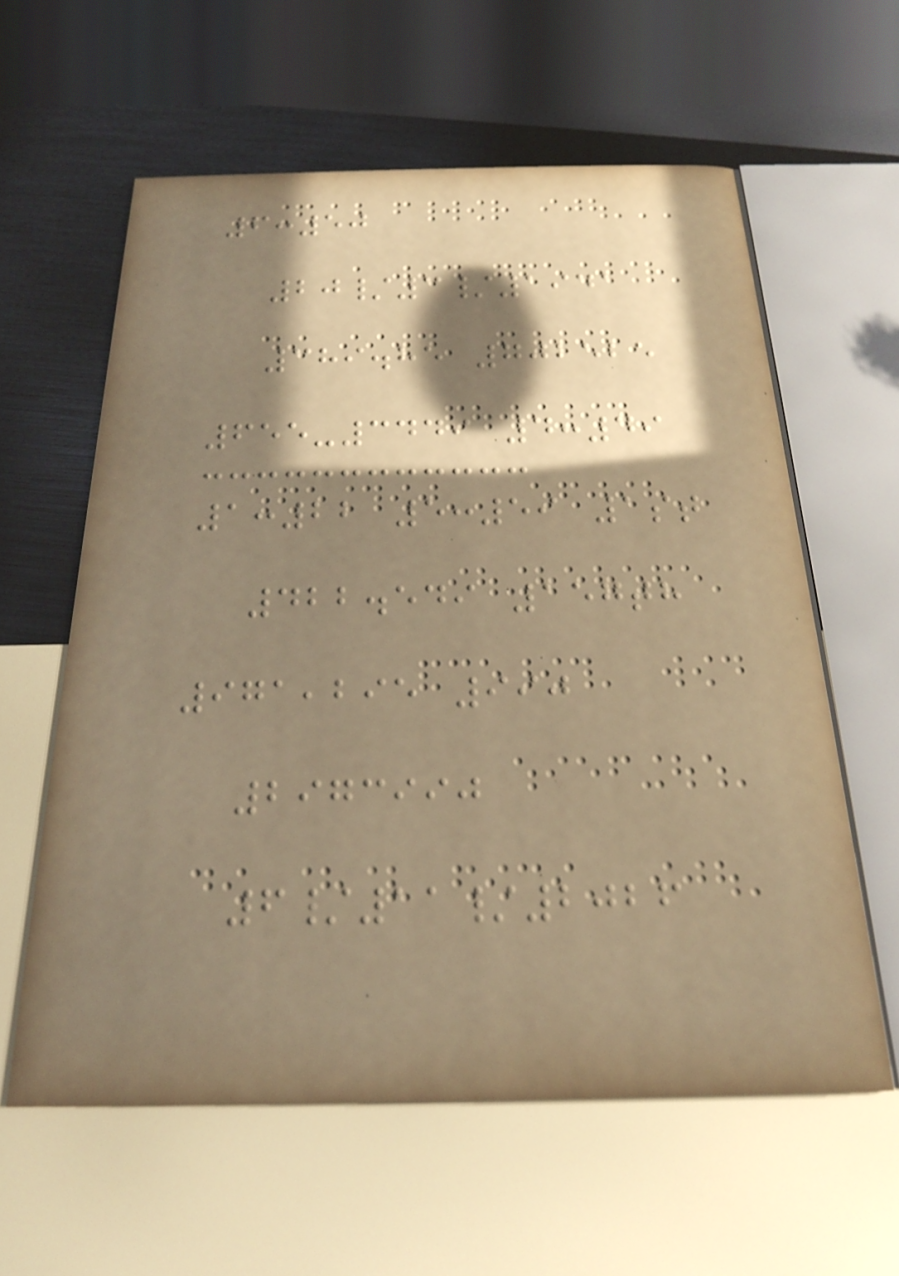6:50
20/3/1941
389.85 702525
655-3449 4:49
1:22 5:59 1st
422.549 157th
971,295 990
2973990
6/11/2026
